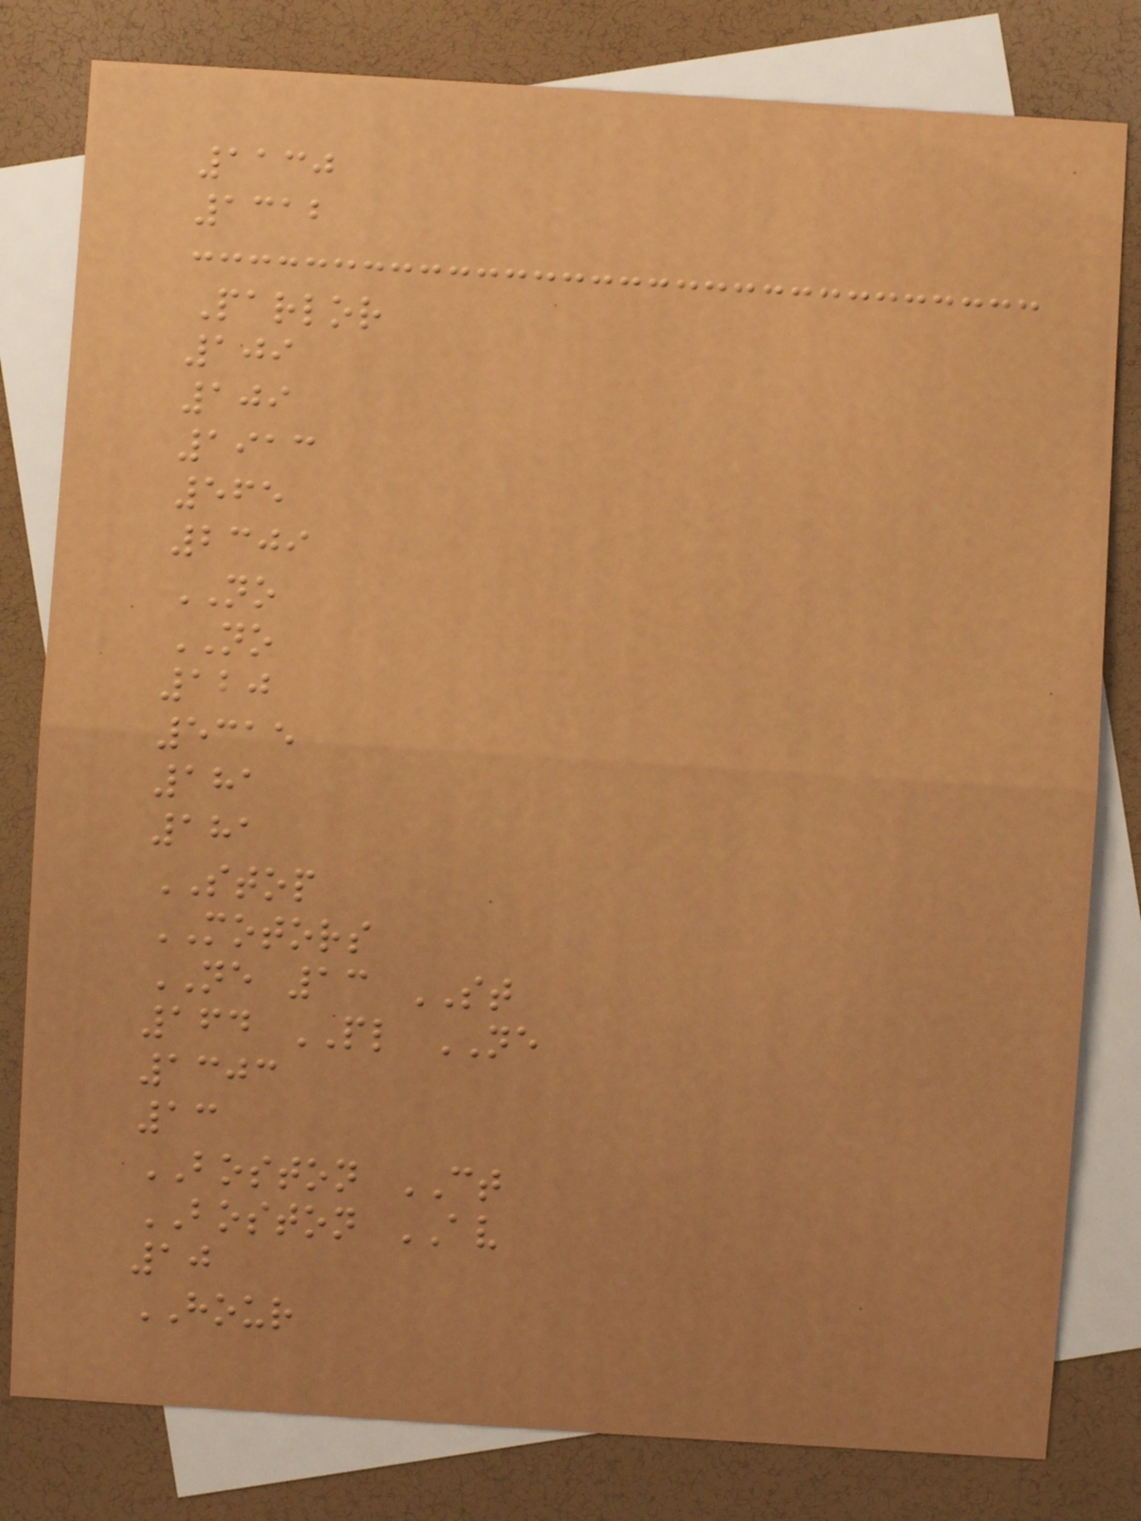1130
1312
Parlor
109
109
1913
565
2309
NO
NO
120
5315
181
181
STOP
MOTORS
NE 13 ST
164 PL NE
1303
13
BOSTON CT
BOSTON AV
10
HOUR
